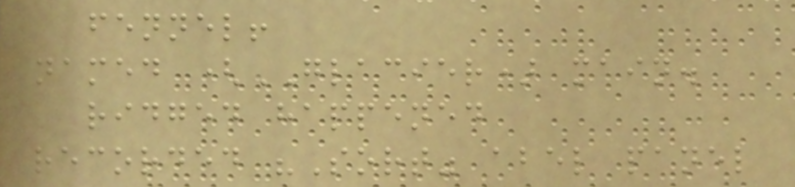fennel!
named (GLACIER) main.
ridged happened
recorded "Sort" abel panel
